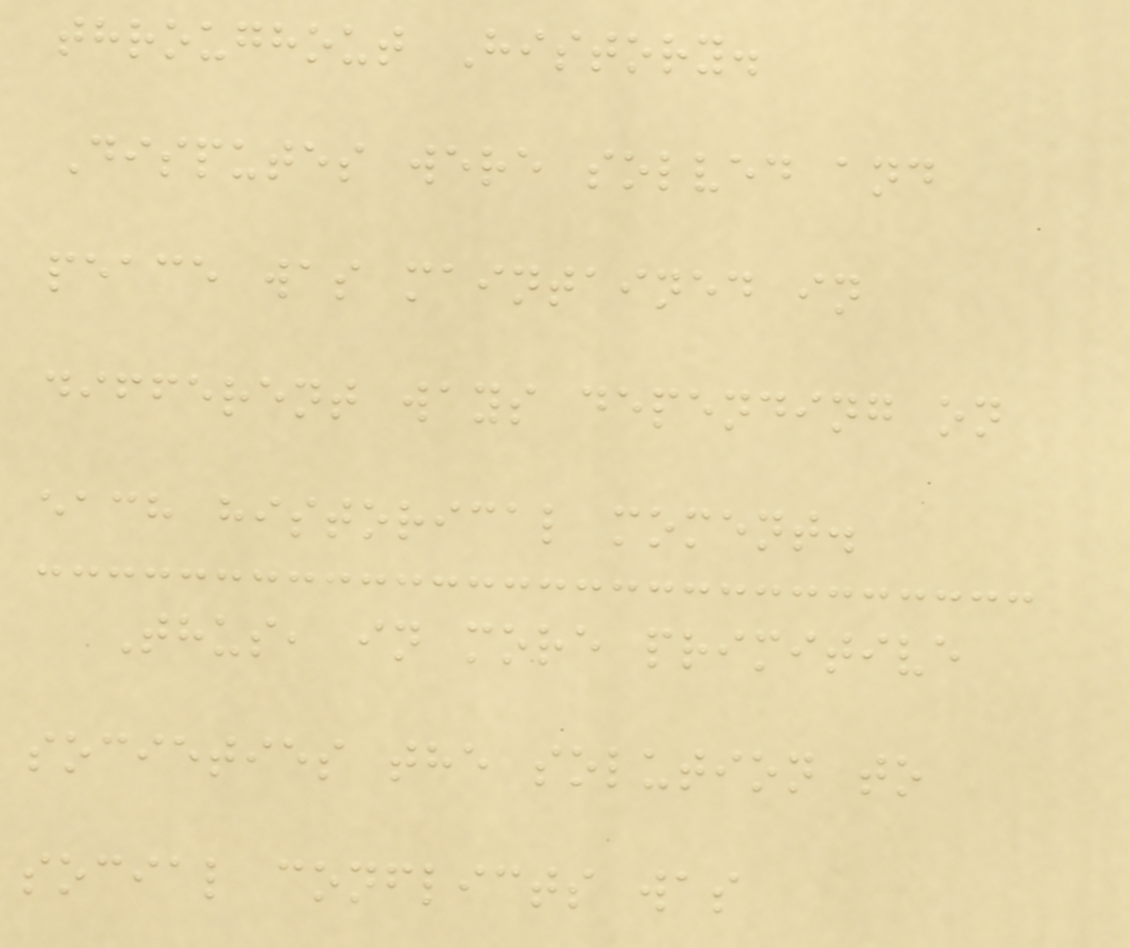throughout History.
Disputes were solved and
peace was maintained in
different ways depending on
each historical moment.
Thus, in more primitive
societies the solution to
social conflicts was
